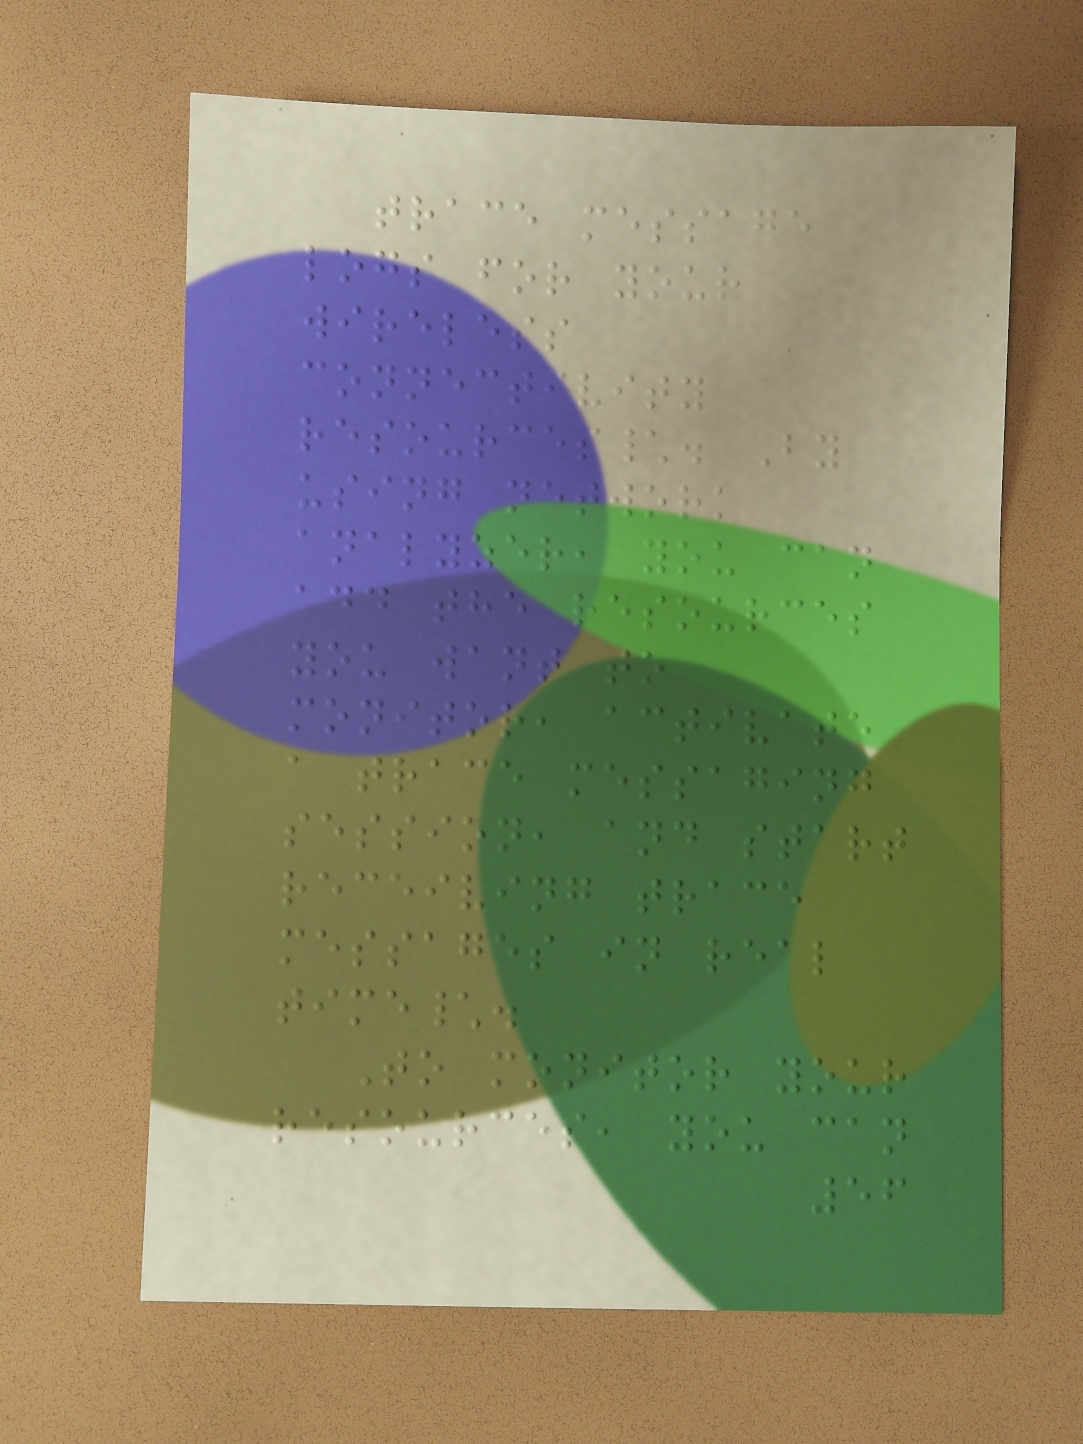trace message
logs for your
wireless
connectivity
resources\. By
using network
analyzer, you can
add the resources
you want to
monitor, activate
a trace messaging
session, and start
receiving trace
messages in real
time\.
To monitor your
resources, you can
56
